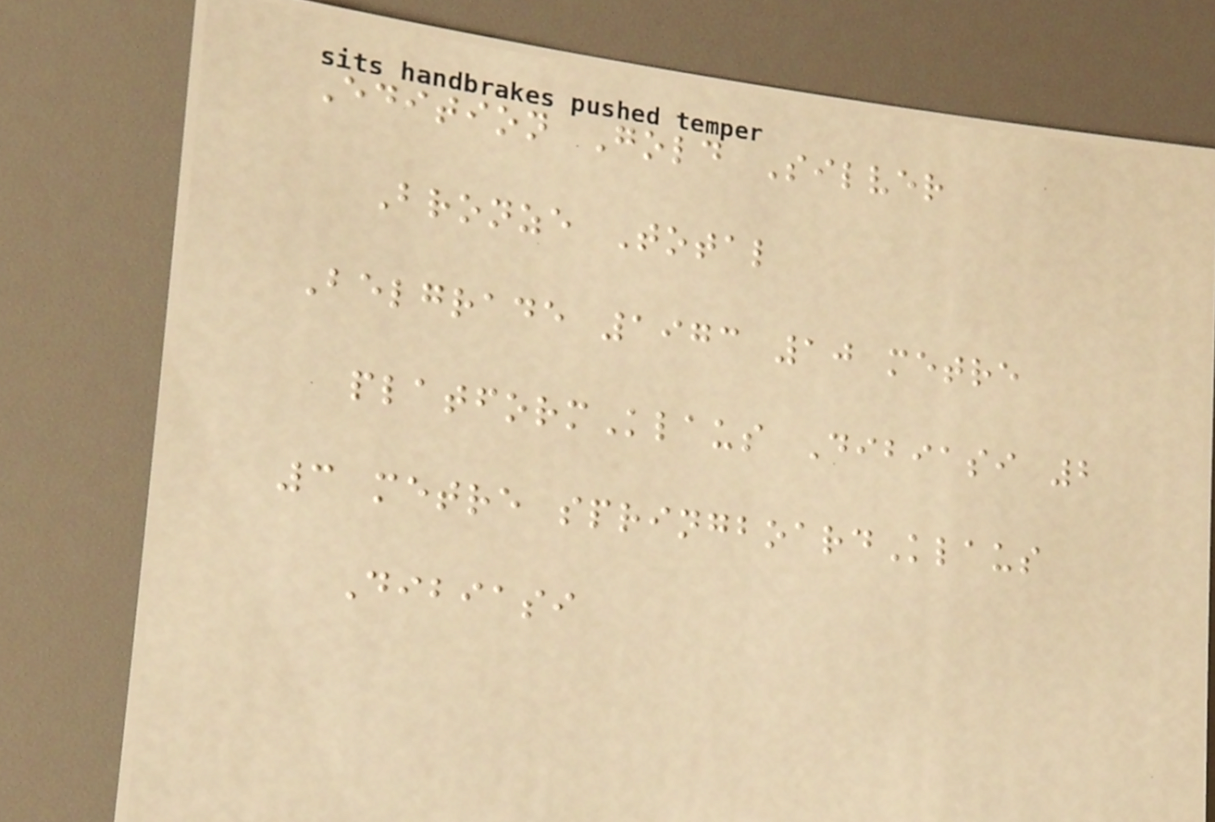Edition Gold Silver
Bronze Total
Belgrade 1973 10 metre
platformKlaus Dibiasi 2
3 metre springboardKlaus
Dibiasi
